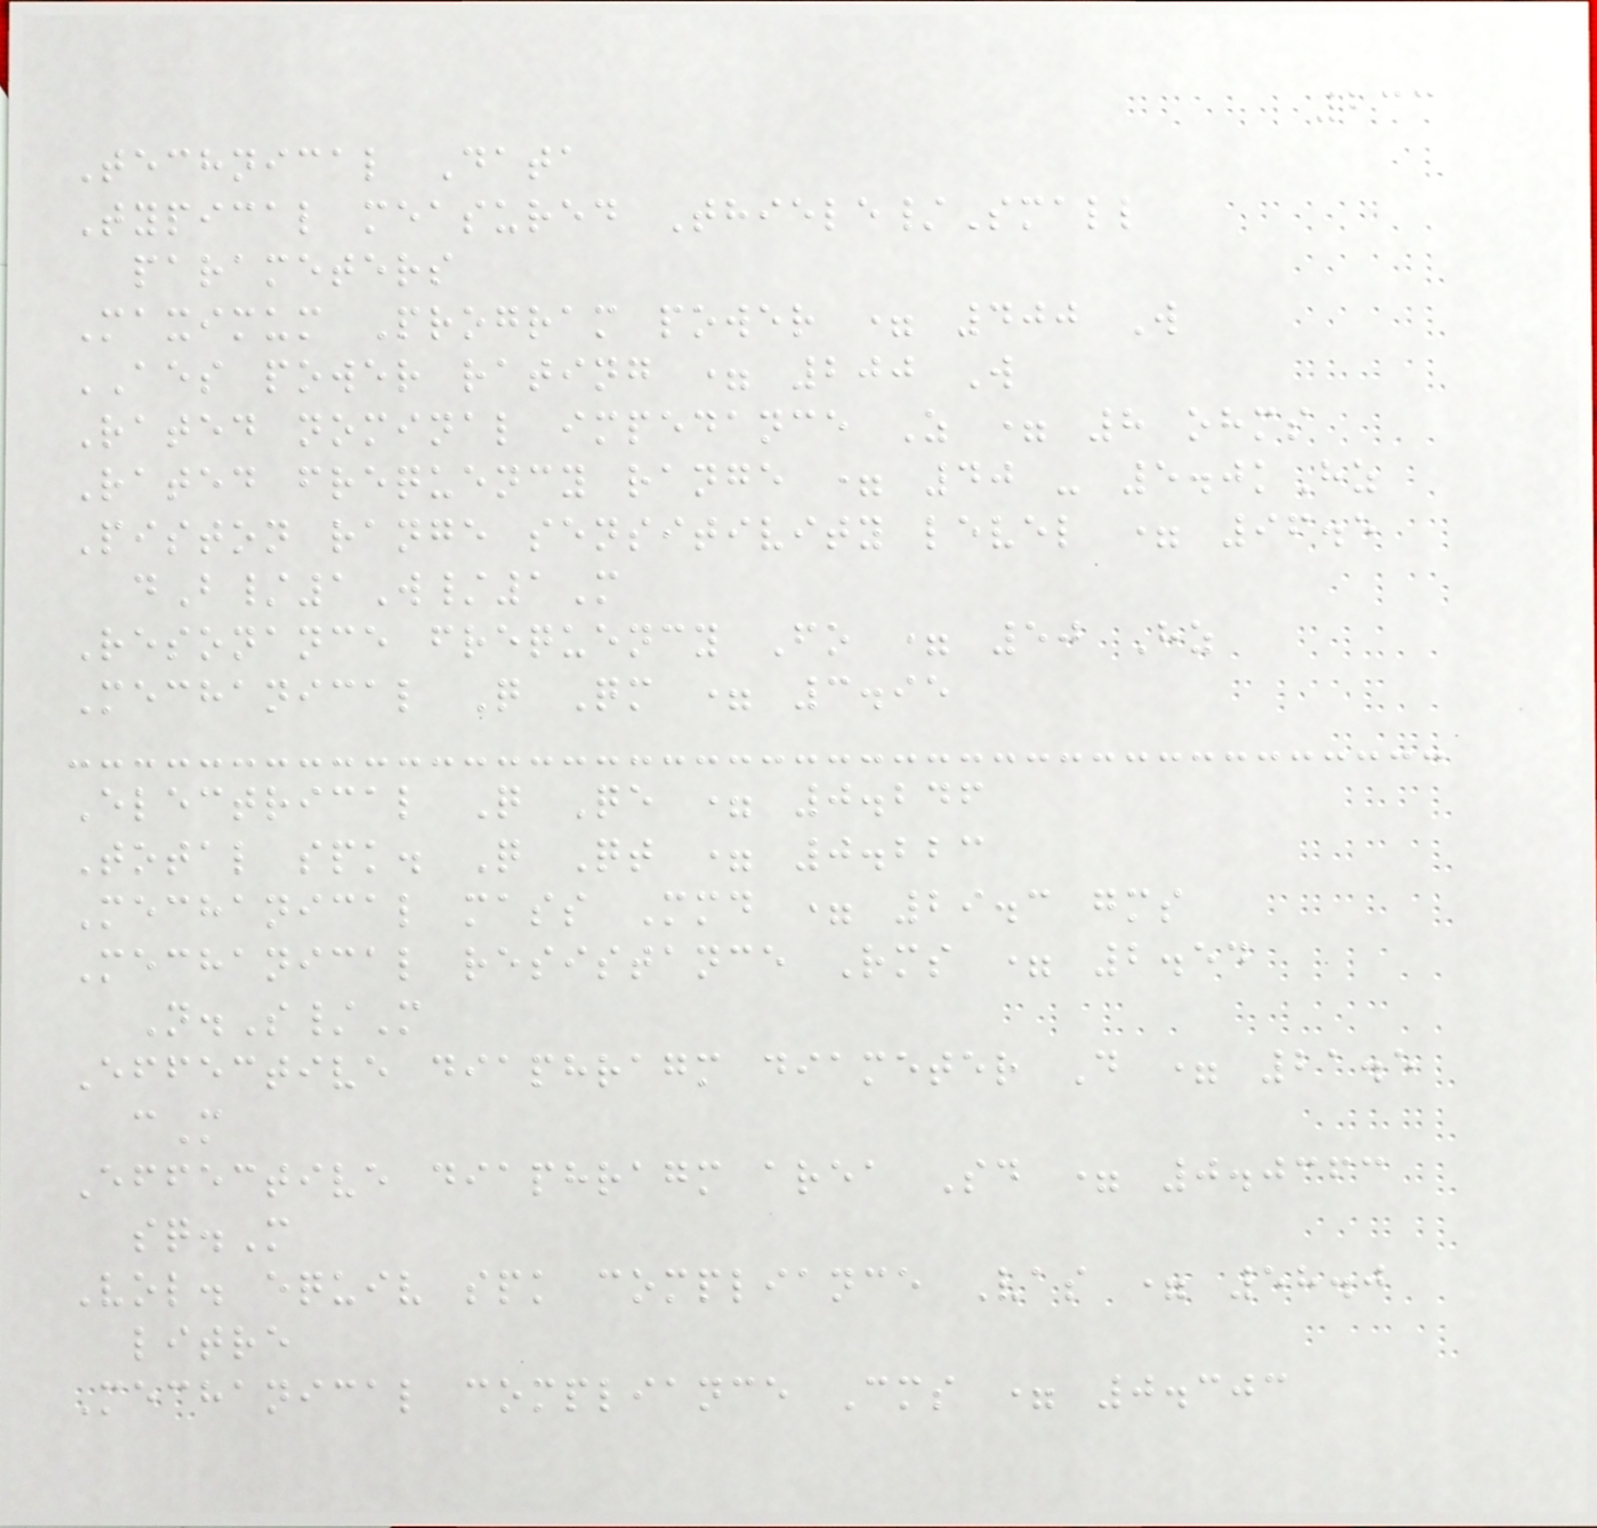233
Technical Data
Typical measured Thiele/Small
parameters
Maximum Program power = 400 W
AES power rating = 200 W
Rated nominal impedance Z = 8 ohms
Rated frequency range = 40 - 5.0kHz
Piston range sensitivity level = 96.5
dB/1W/1M
Resonance frequency Fo = 50 Hz
Mechanical Q Qm = 3.95
Electrical Q Qe = 0.246
Total spk. Q Qt = 0.223
Mechanical mass Mmd = 29.3 gms
Mechanical resistance Rms = 2.54
N.S/M
Effective diaphragm diameter D = 21.5
cM
Effective diaphragm area Sd = 0.0363
sq.M
Vol. equiv spk compliance Vas = 58.0
litre
Mechanical compliance Cms = 0.303
